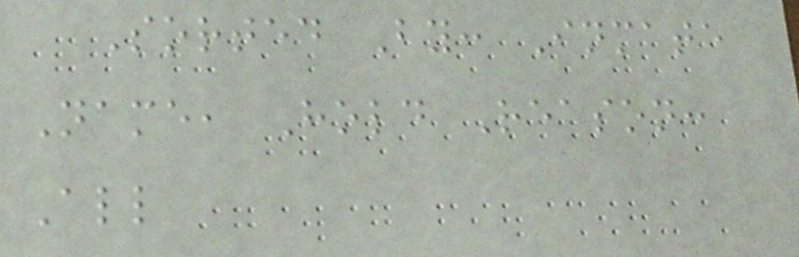Sorted By: Inmate
Name, Hold Reason:
All
